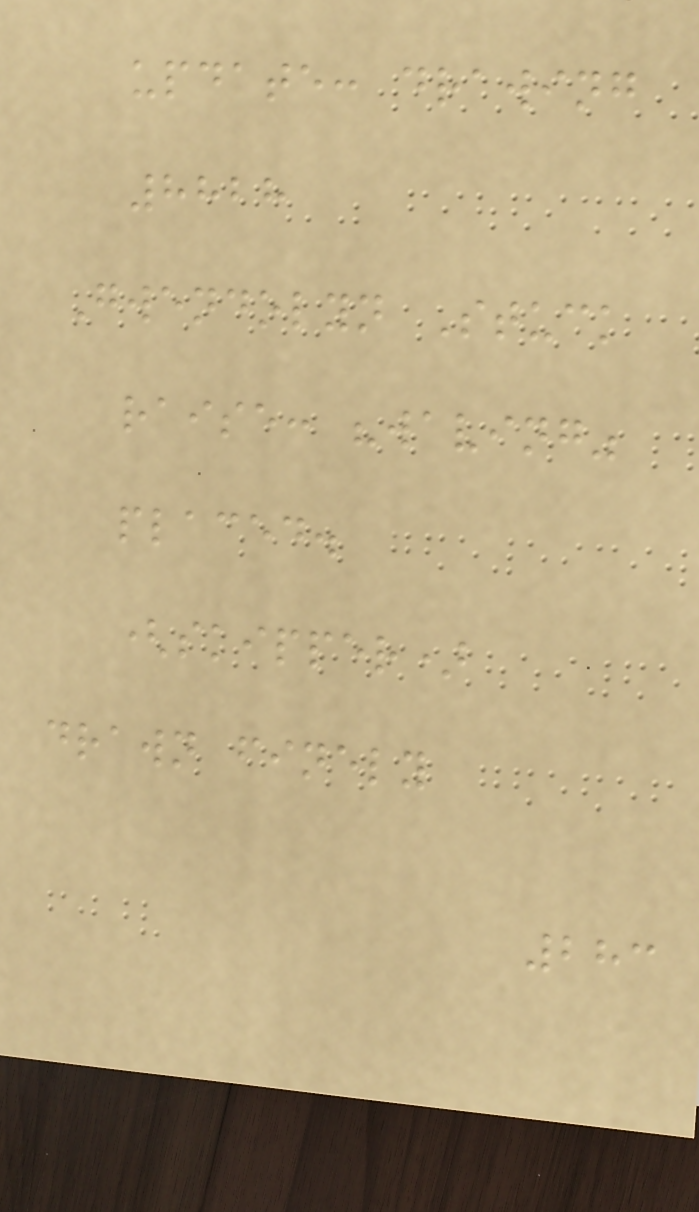update: drawing
8828
Gwendolyn Stuck
raise: "waving"
placed.
(skipper)
drawn finely
283
